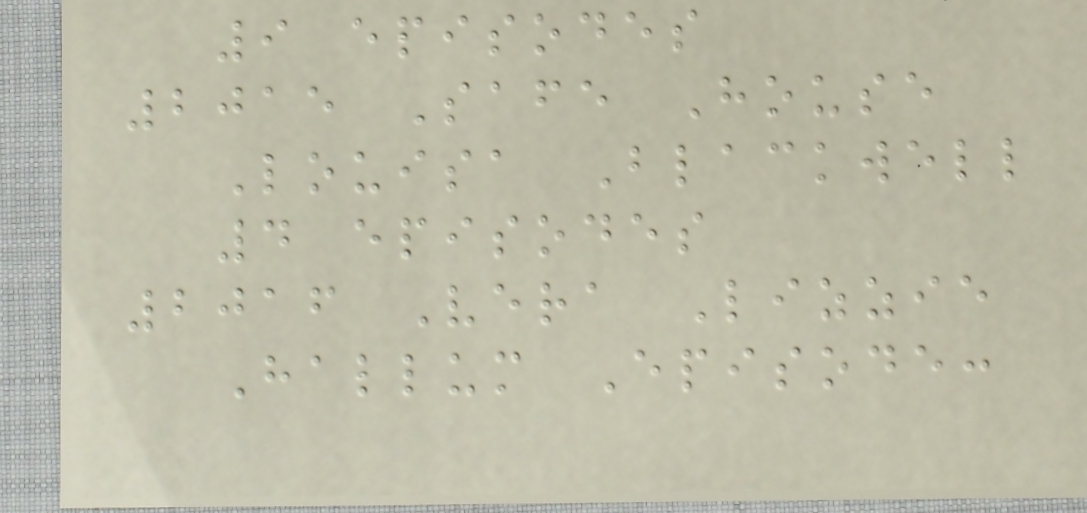9 episodes
2015 Safe House
Louisa Blackwell
4 episodes
2016 Vera Lizzie
Hallum Episode:
